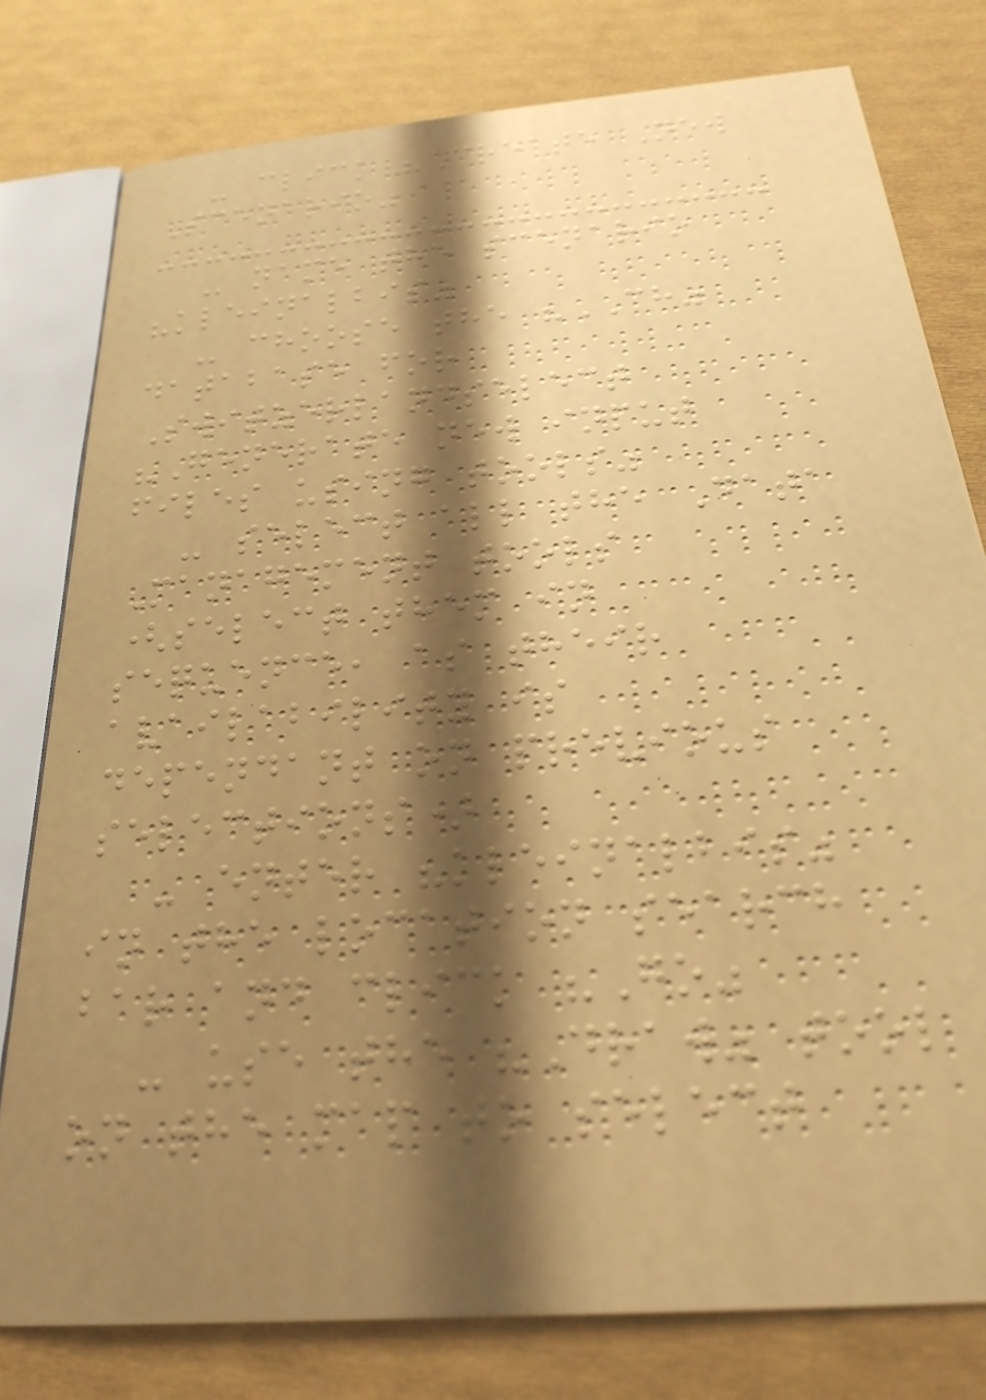- click "Create New
Scenario"
- name the scenario
"kleinalbis"
- choose the "CH"
database for
Switzerlandselect
"Generate new input
files using tools"
- select all the Data
Management tools
(select them in
sequence, as their
availability is
dependant on previous
selections)
- enter "kleinalbis"
in the location search
bar and click "Go"
- use the "Draw" tool
on the map to select
